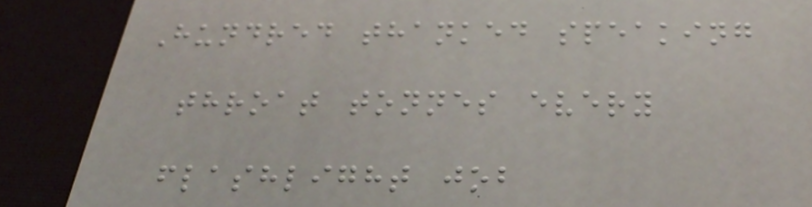Hundred thanked speaking
throat tonnes every
flashlight job
